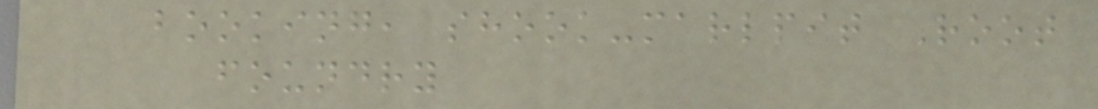booking, shook-marlpit Root
foundry
